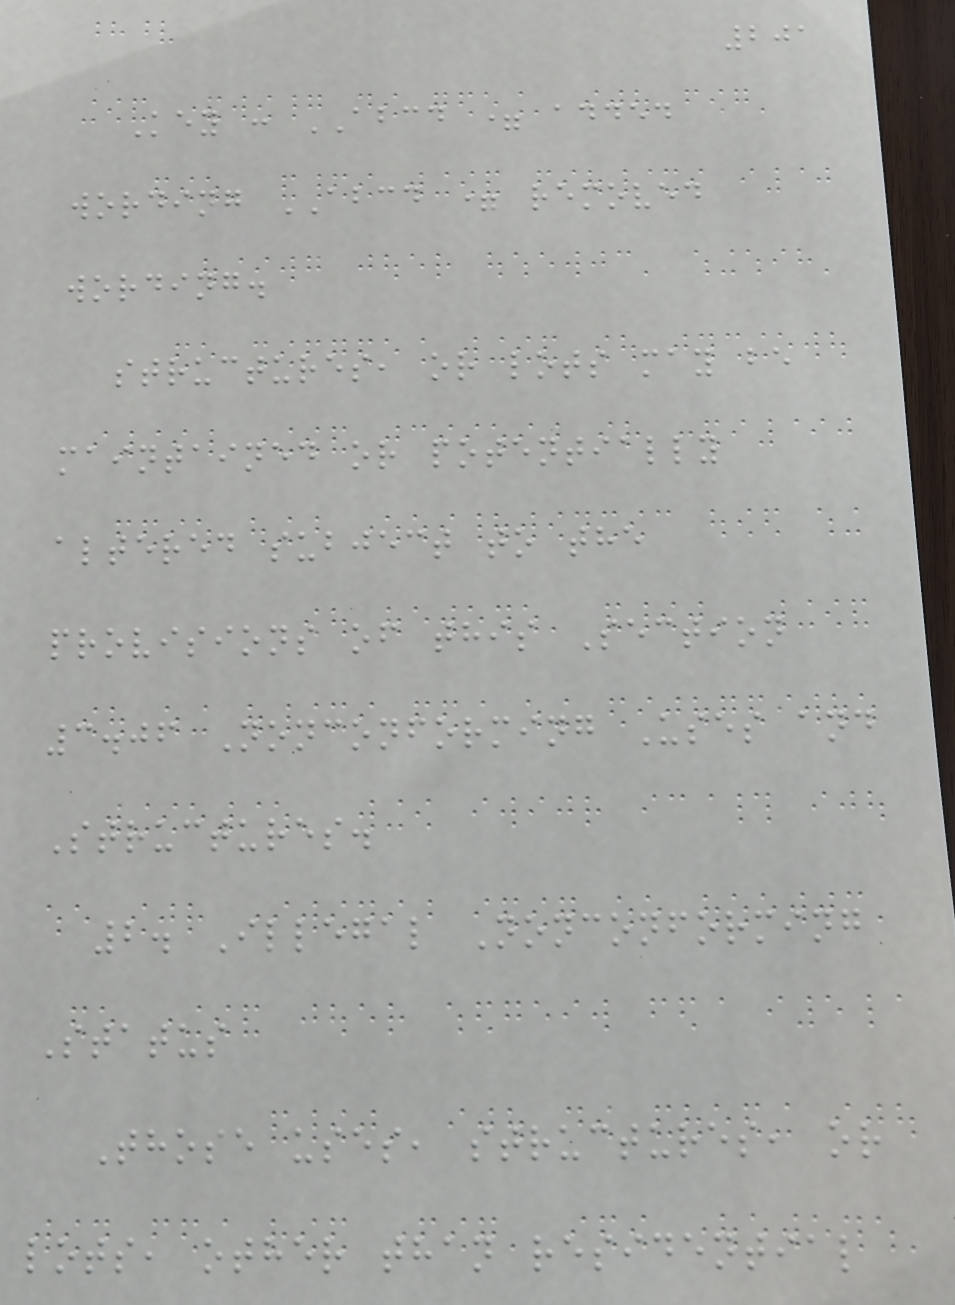201
Key : ABCD = added
wording ABCD = removed
wording.
structures, or lots may be
maintained or potentially
altered subject to the
provisions of this Section
3.06 Nonconforming Uses and
Structures.
2. Illegal Nonconforming
Status
Those uses, structures, or
lots, other than residential
